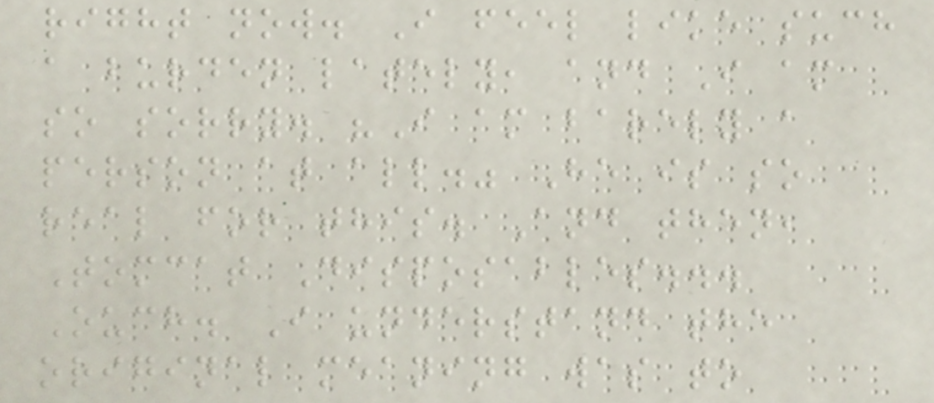right now. I feel like such
a burden lately, and I am
so sorry. "I am barely a
person at all." He is so
real for this. And then,
Tomcat Disposables...
Ouch. I understand the
original meaning was to
